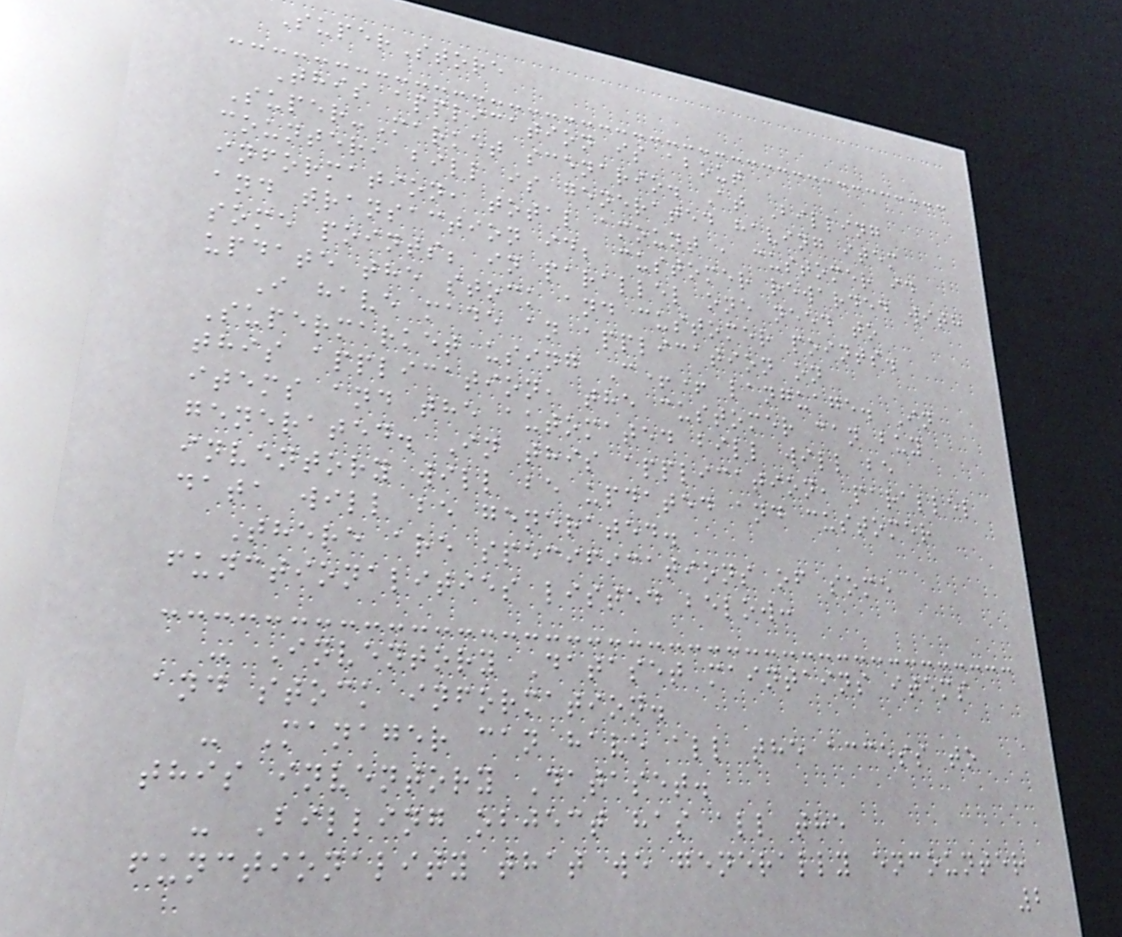SuperStore
This application is about
Super-Market scenario. At Billing
counter, bill is generated having item
information, total amount , customer id
and transaction id; customer rewarded with
some points; in parallel one need to
update the stock and customer points.
I have made an application on
Supermarket using C++ language. In
this application, the customer can buy
items and the automated bill will be
generated. In this application, parallel
inventory will be updated and customer
data will be generated.
There are specifications of some
functionalities listed below:
- Inventory Dataset maintains items
and stock information.
- Manager can have all the access to
this inventory Dataset.
- Billing object has all the
functionality that we generally encounter
2
